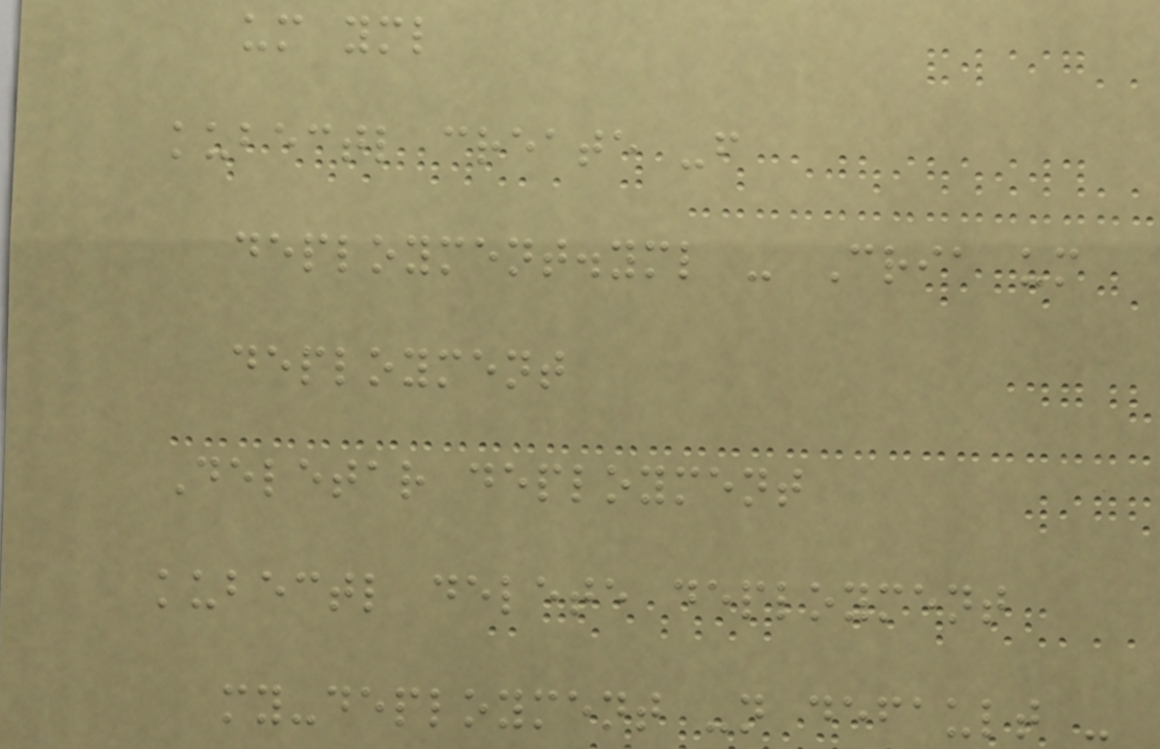um yml
kubectl create -f
deployment.yml - Cria um
deployment
Deletar deployment
kubectl delete deployment
my-deployment -n default -
